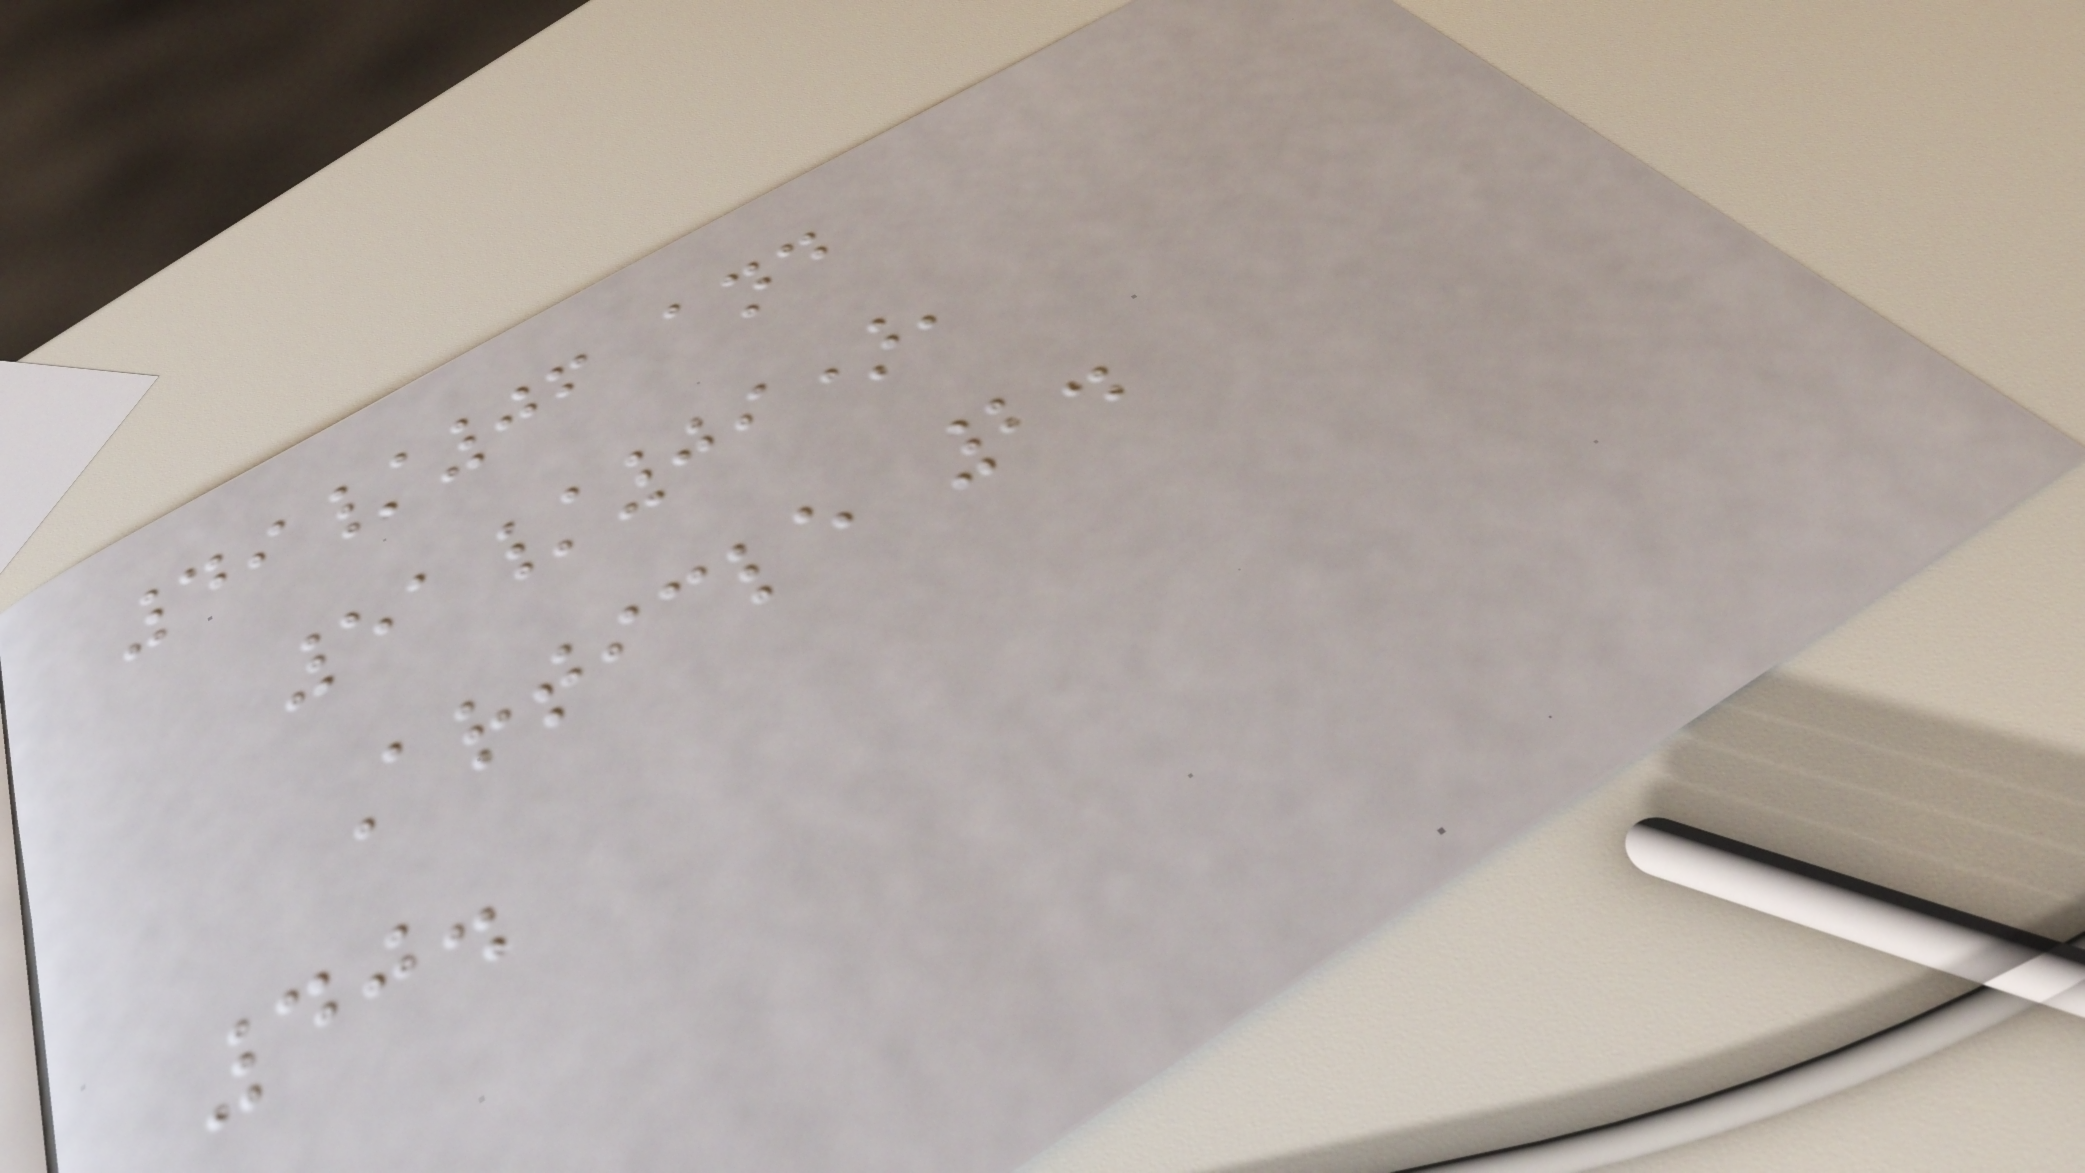49/06 and
51/09),
Article 2.
40.
